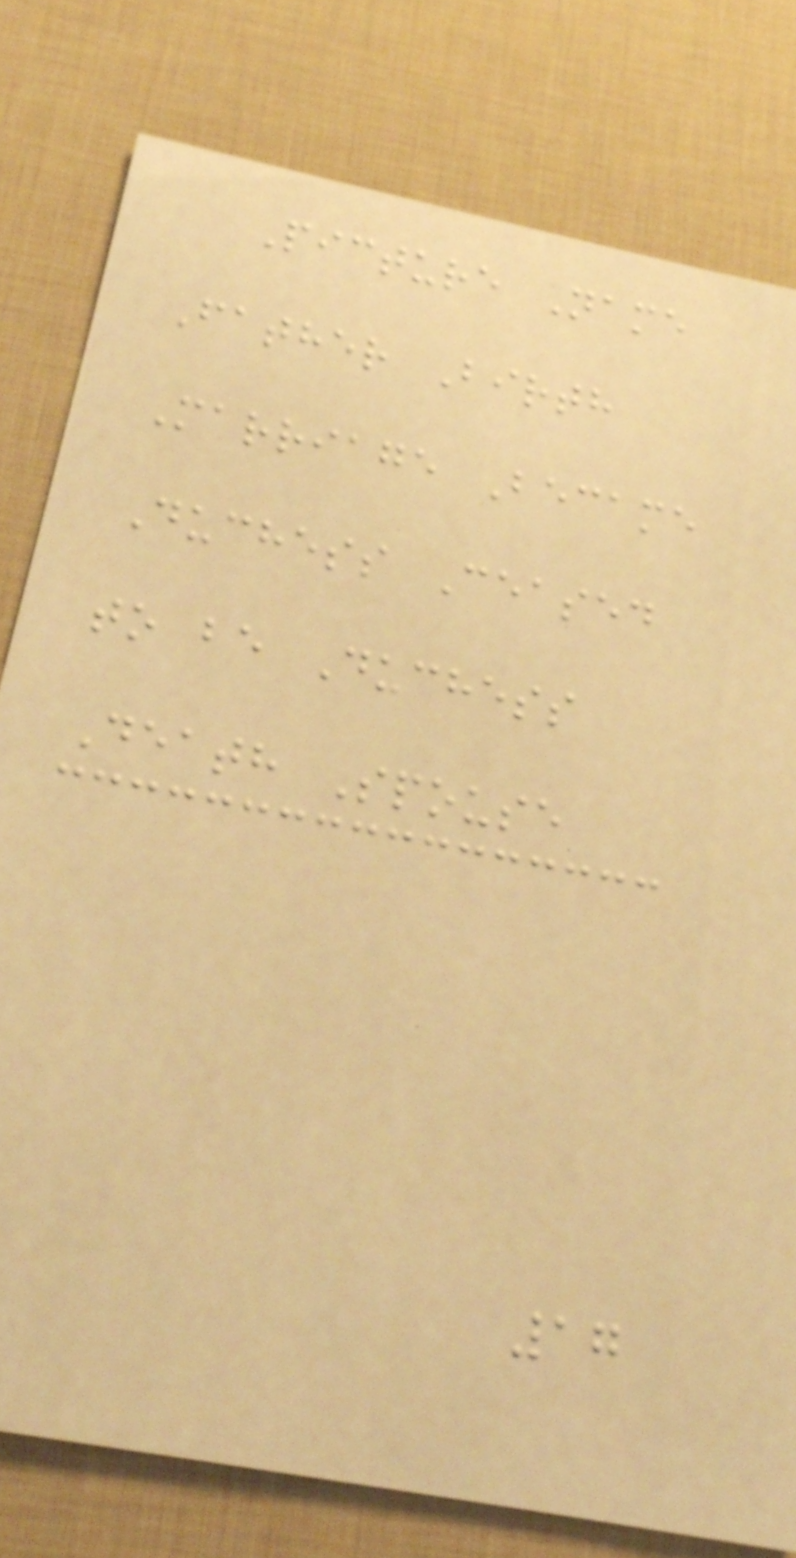Picture Name
Father Birth
Marriage Became
Duchess Ceased
to be Duchess
Death Spouse
17
